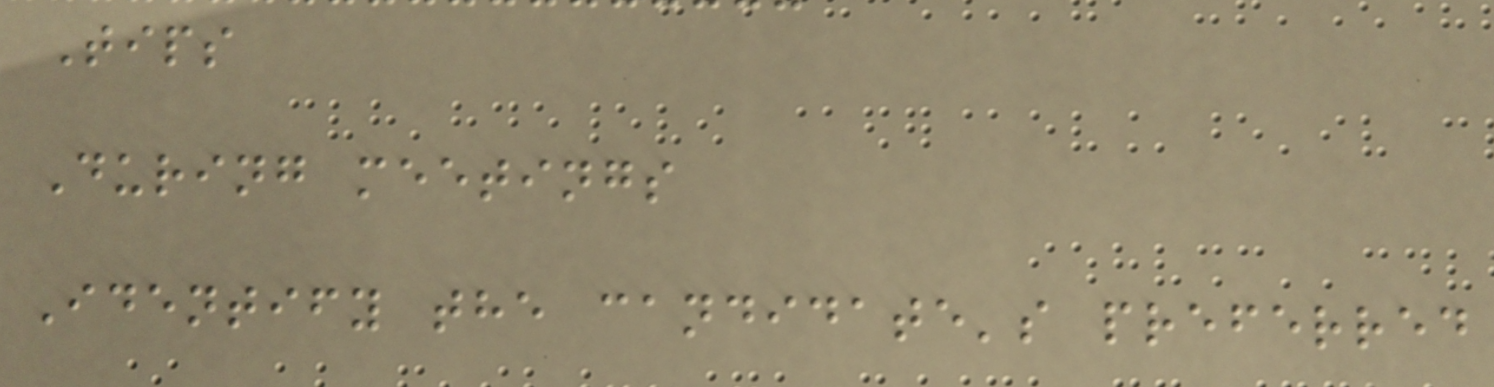Tips
During meetings
Identify the candidate's preferred
